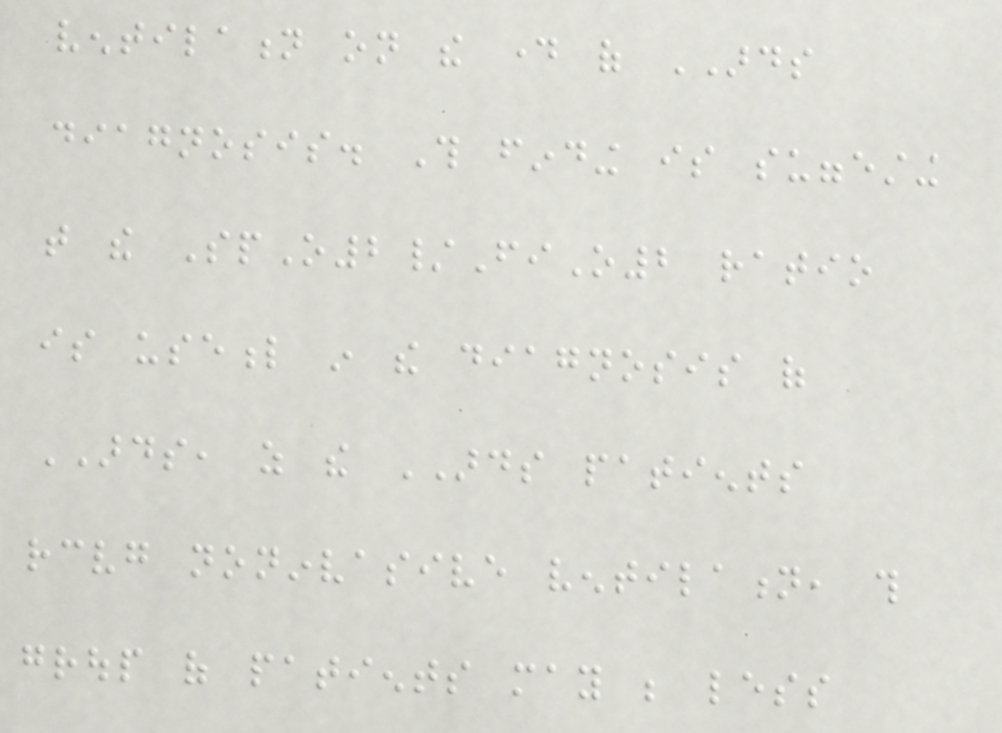ventilation on the day of ARDS
diagnosis. This finding is suggesting
that the SpO2/FiO2 ratio
is useful in the diagnosis of
ARDS, as the ARDS patients
receiving noninvasive ventilation, this
group of patients may be less
